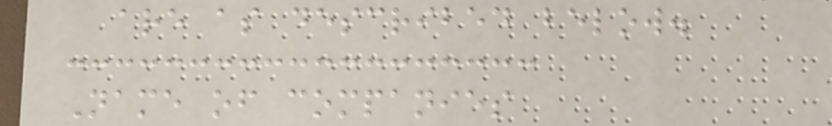are as described below.
Name of companies
